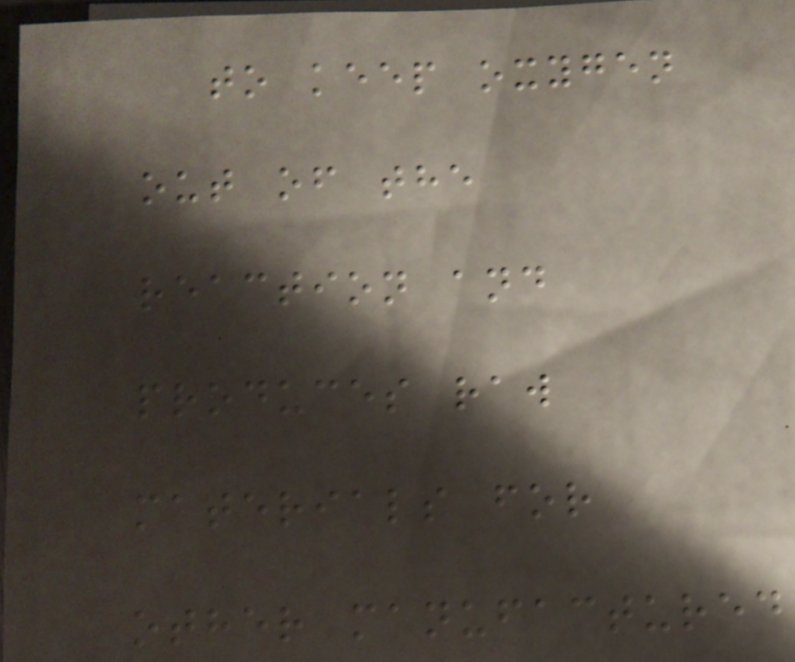to keep oxygen
out of the
reaction and
produces raw
materials for
other manufactured
